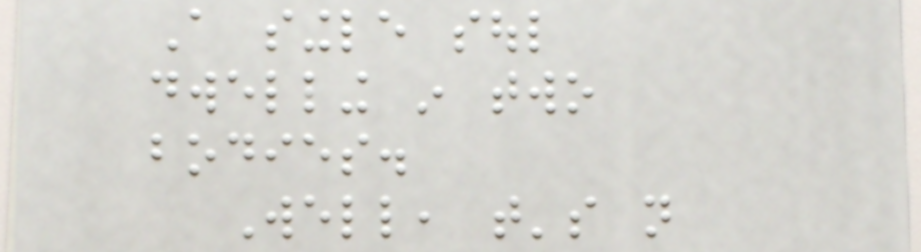A single soul
dwelling in two
bodies.
Well, that's not
